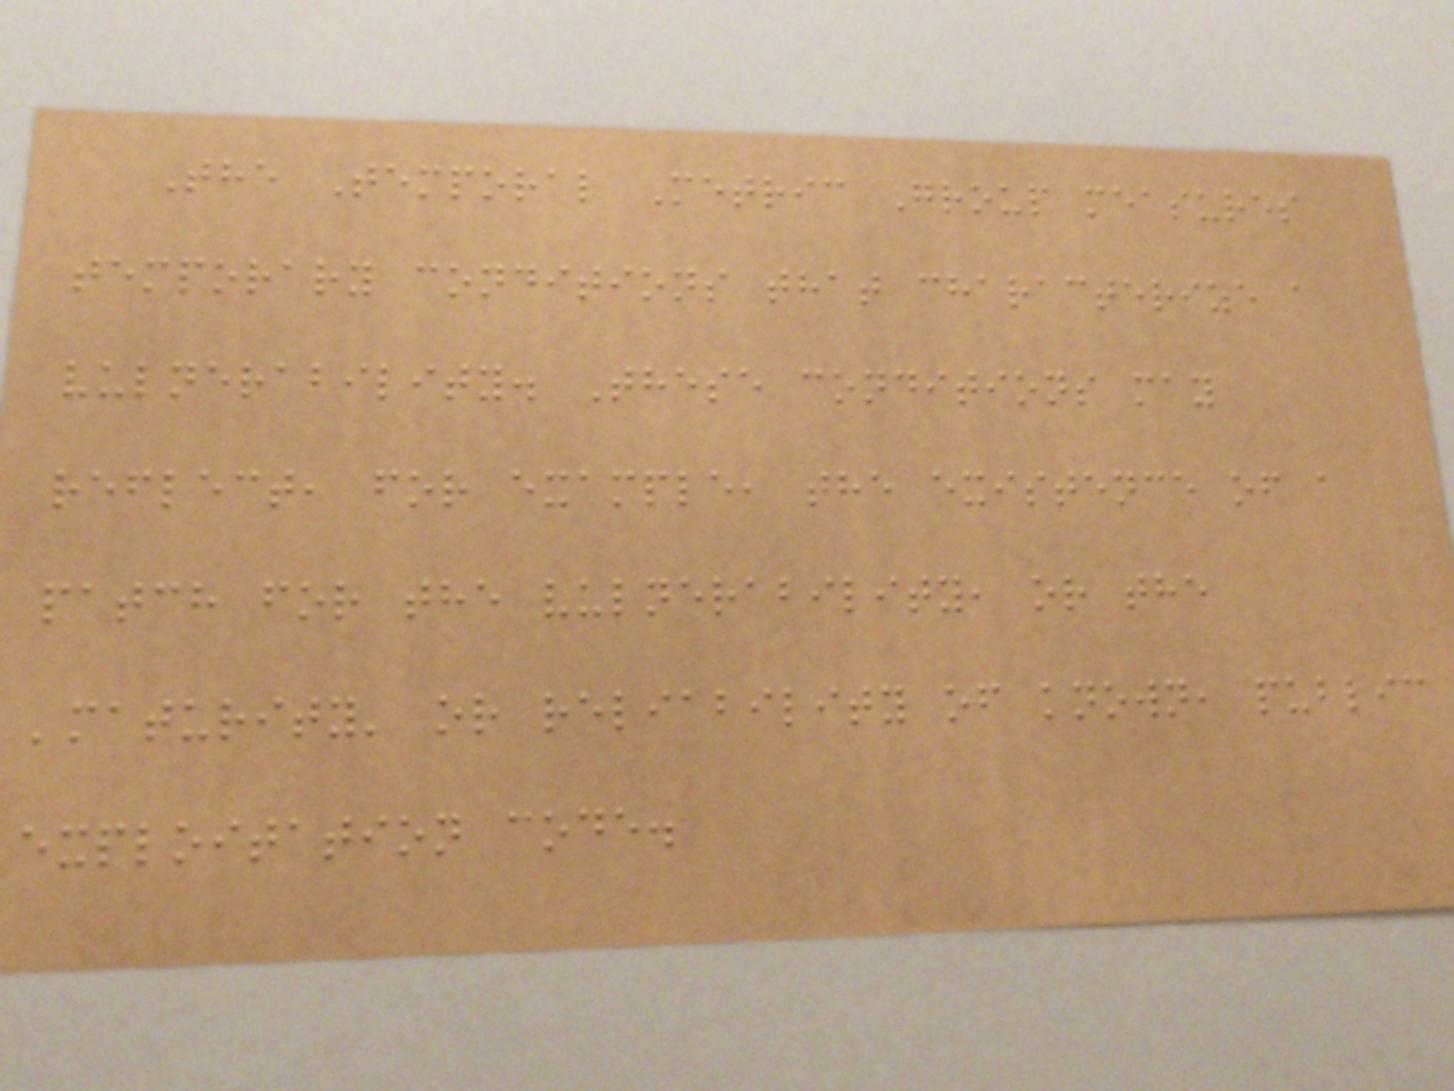The Temporal Metric Group measures
temporary conditions that characterize a
vulnerability. These conditions may
reflect, for example, the existence of a
patch for the vulnerability, or the
'maturity' or reliability of known, public
exploitation code.
